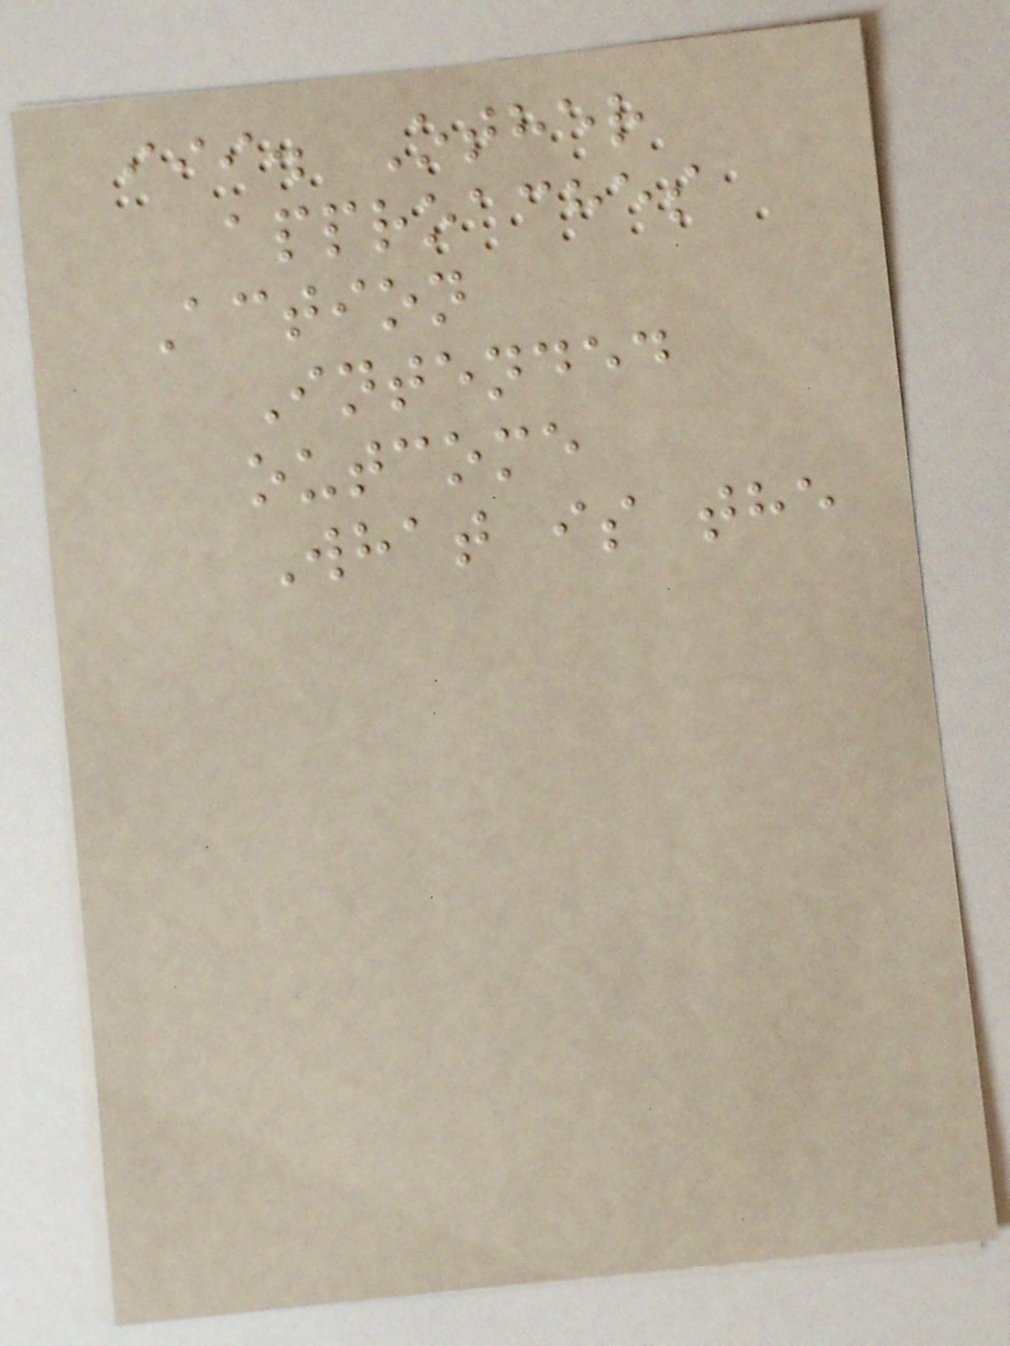iii. Other
approaches
Action
Intended
outcome
What is the
